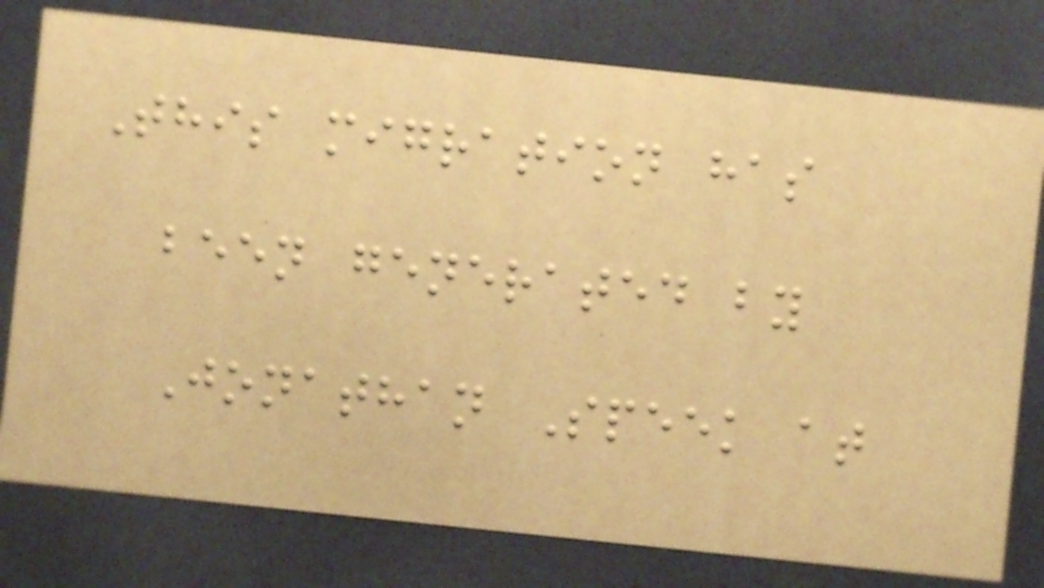This migration has
been generated by
Jonathan Speek at
